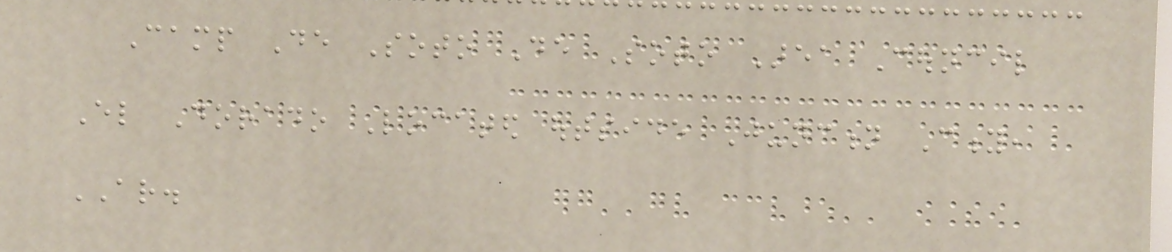Camp De Soto De Soto Area Council
El Dorado Located outside Junction City,
AR.
